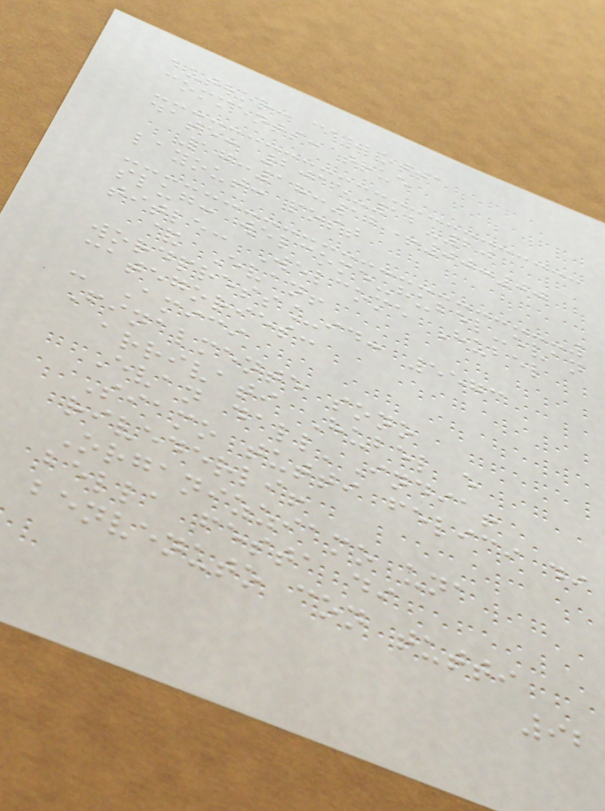author: carlotta
comments: true
date: 2015-12-20
17:18:12+00:00
layout: post
slug: welcome-hubel-evan
title: Welcome Hubel
& Evan!
wordpress_id: 5573
categories:
- Amici
Finalmente sono
arrivati Hubel e
Evan dall'India!
Siamo tutti felici di
rivederli!
Organizziamo una
bella festa di
benvenuto con tutti
92
